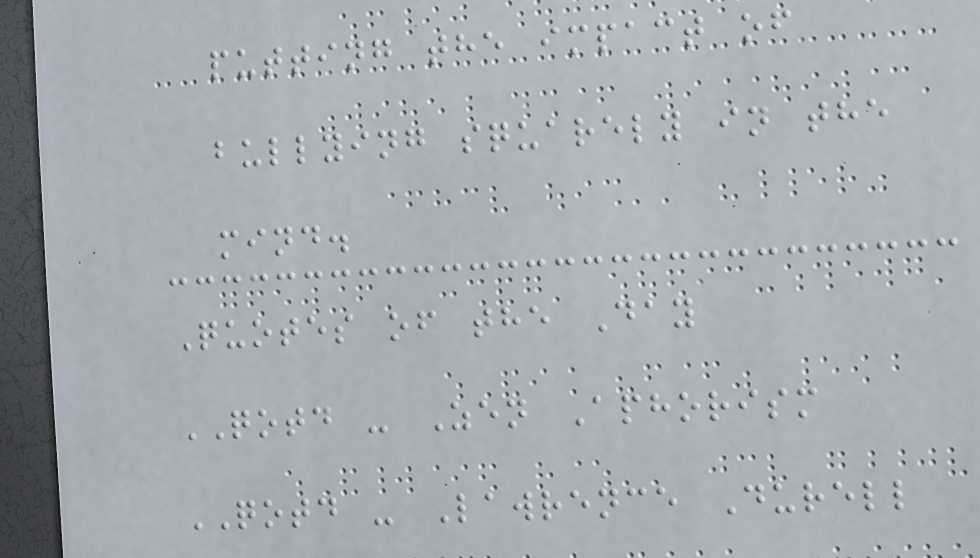putting the impact of
bullying squarely in the
mind.
Quotes of the Day
QOTD - Zen Aphorism
QOTD - Lawrence Durell
